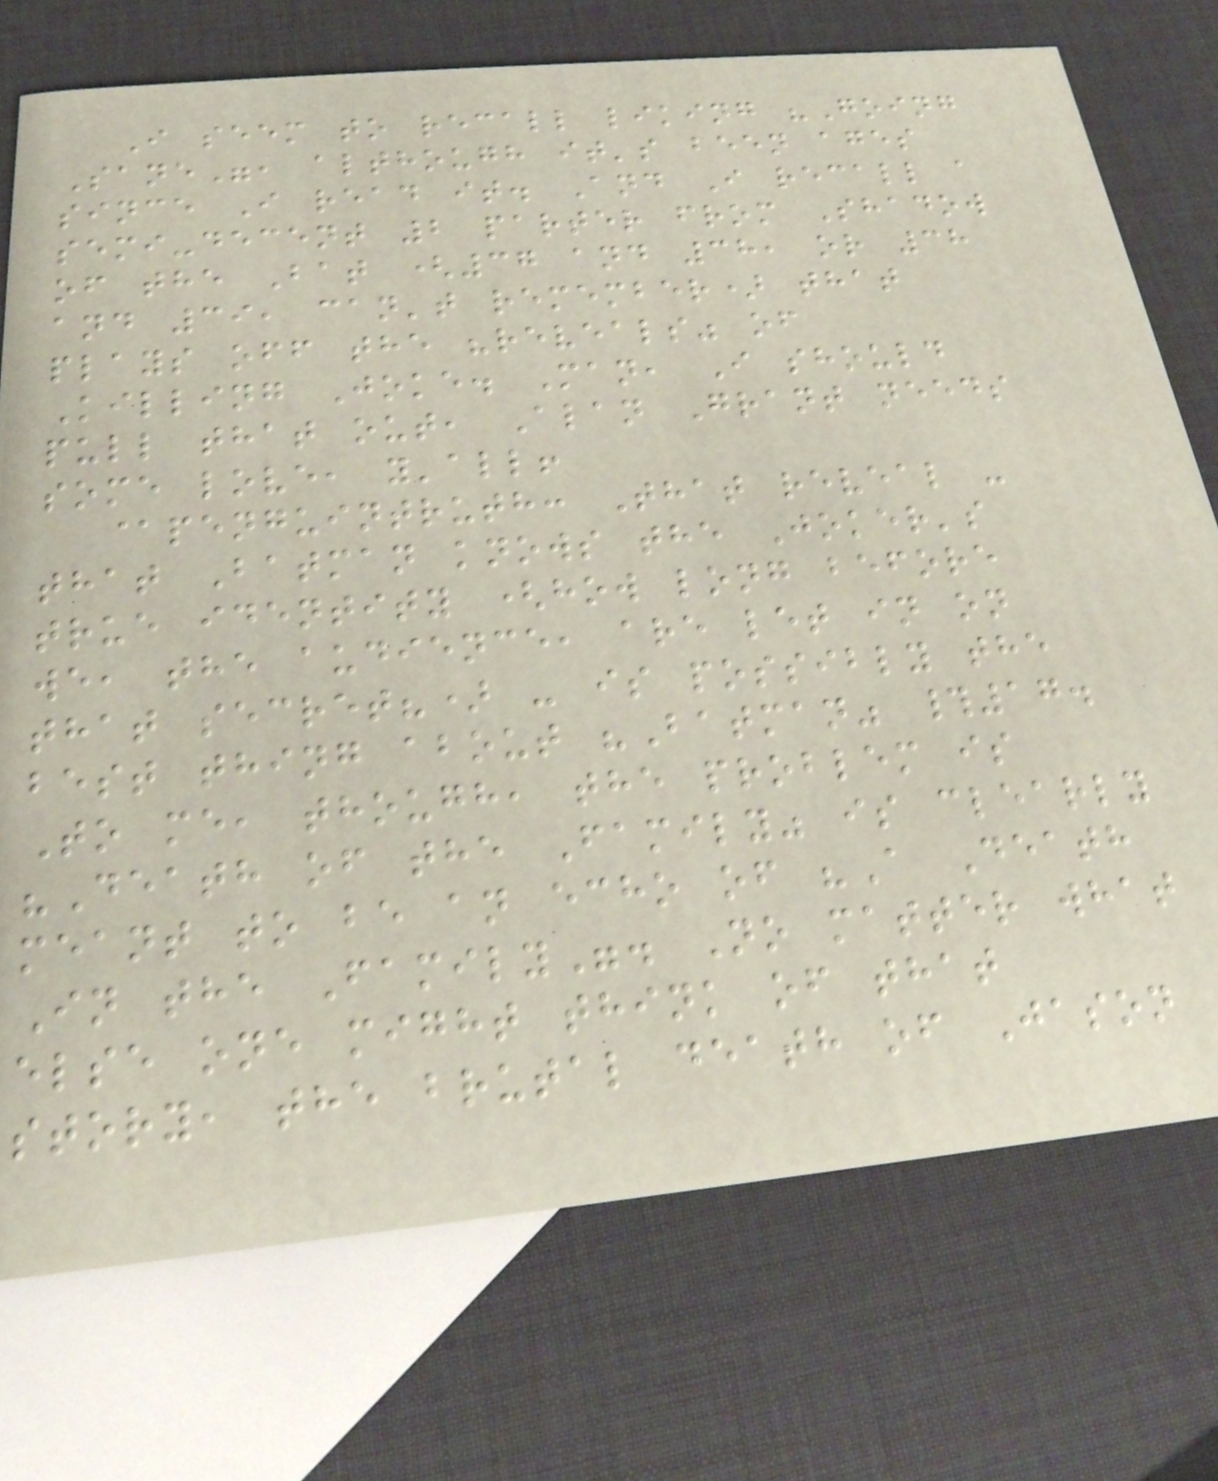I seem to recall liking "Going
Sane", although it's been ages
since I read it. And I recall a
semi-decent 2 parter from Shadow
of the Bat (37 and 38, or 38
and 39, can't remember) that
plays off the "reveals" of
Killing Joke. Man, I should
pull that out, Alan Grant needs
some love, y'all!
@penguintruth: That reveal -
that Batman knows the Joker's
true identity (how long before
we, the audience, are let in on
that secret?) - is possibly the
best thing about "Batman" #17.
To me, though, the problem is
"Death of the Family" is clearly
meant to be an echo of "A Death
In the Family". No matter what
else one might think of that
story, the brutal death of Jason
